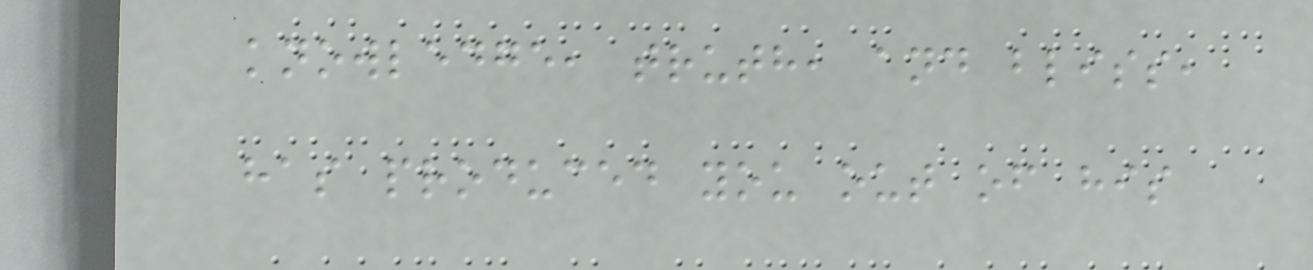knowledge, truth, and bliss,
has produced you out of his
